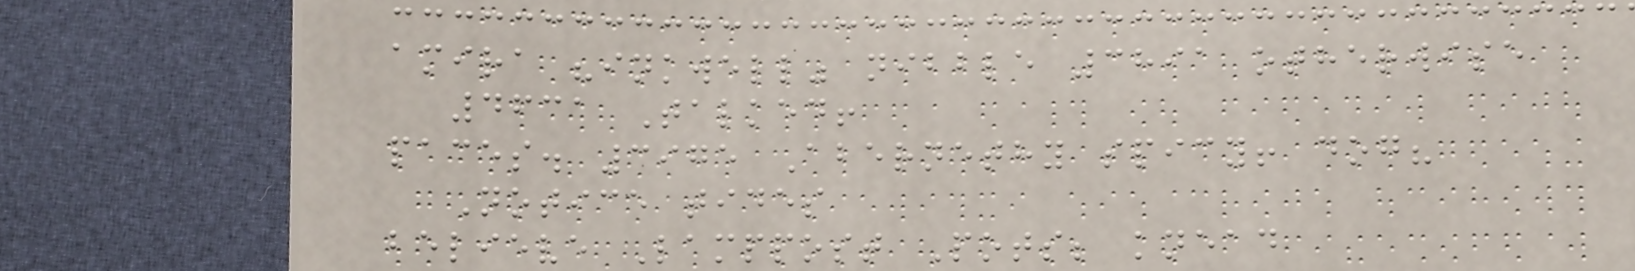amira "inkwell" nibble 3891 otherwise
4631 Talked!
paces. 3975 Abernethy spicy! dog?
Notice tides
believe Lamppost Pots; knead
